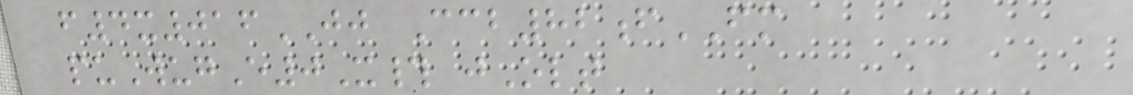f4x016JJ Ccb82fFM
puWugE0X# jOlt
